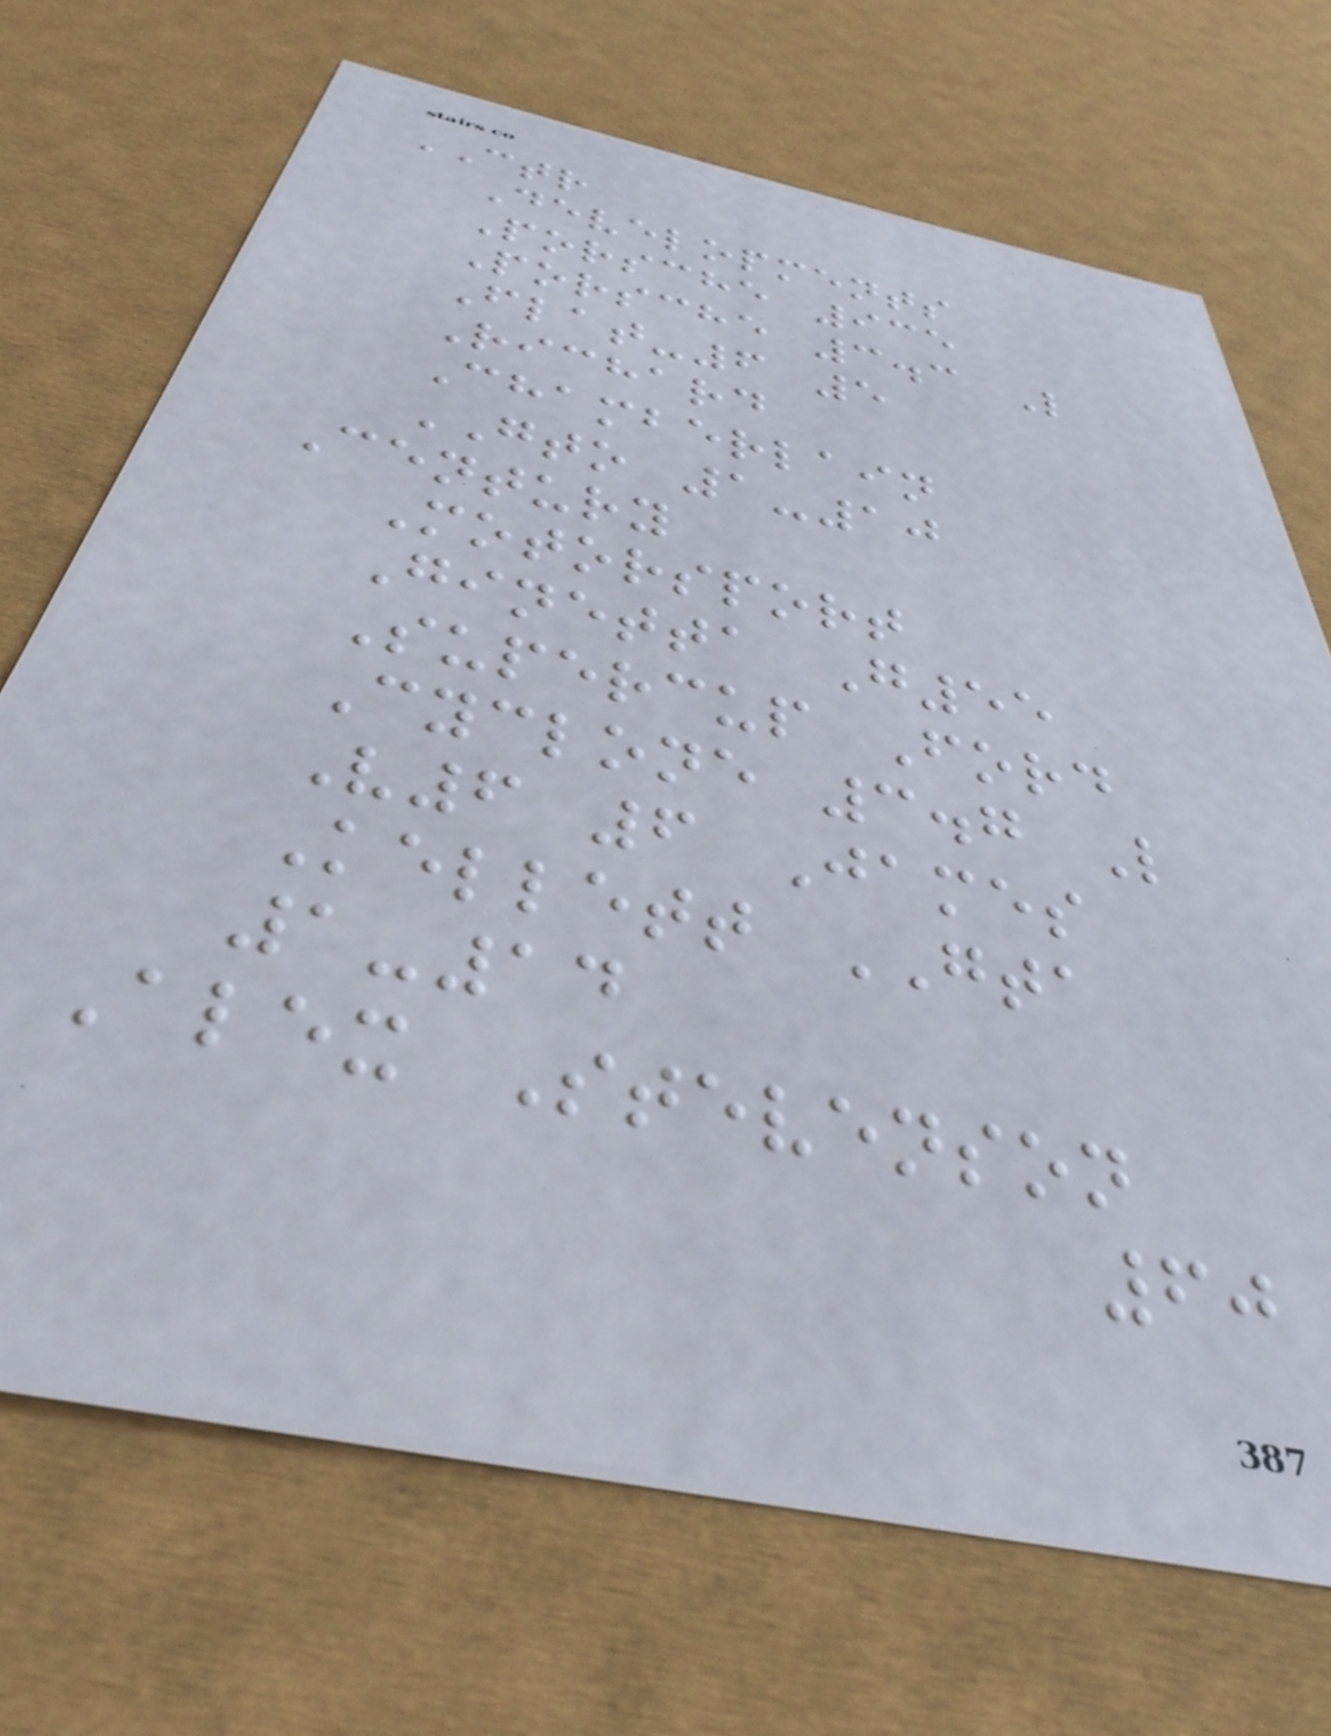CTR
Developments
Porsche 935
Porsche 3.3 L
Flat-6 5
Richard
Chamberlain
GTO 1-10
Century
Motorsport
Ginetta G55
Supercup Ford
Cyclone 3.7 L
V6 6 James
Kellett GTA
1-14
Alex Stevenson
60
